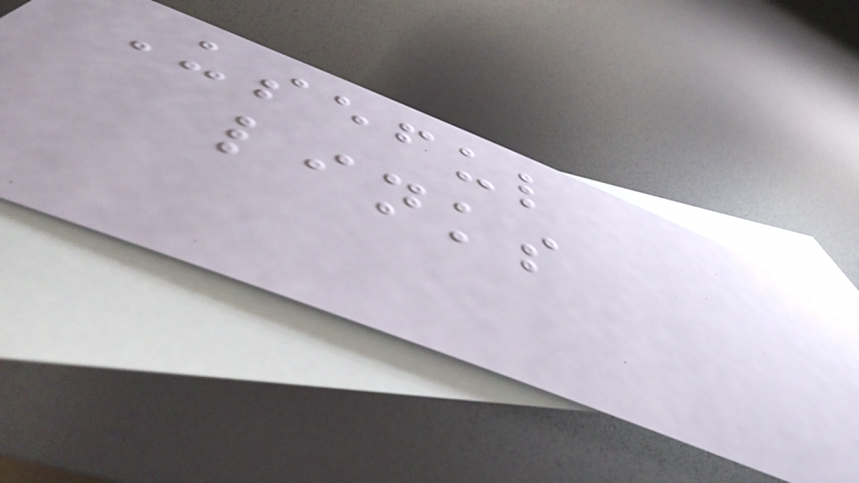Useful
links
